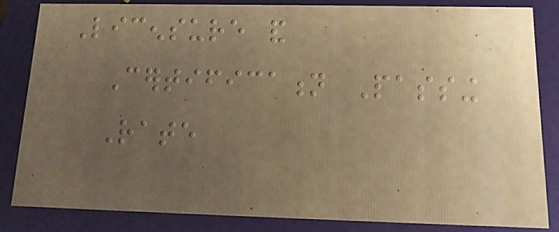Licensure and
Certification Passing
Rate
